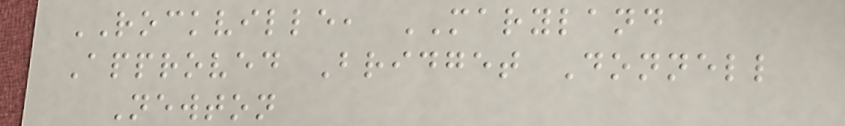ROCKVILLE, MARYLAND
Approved Bridget Donnell
Newton
